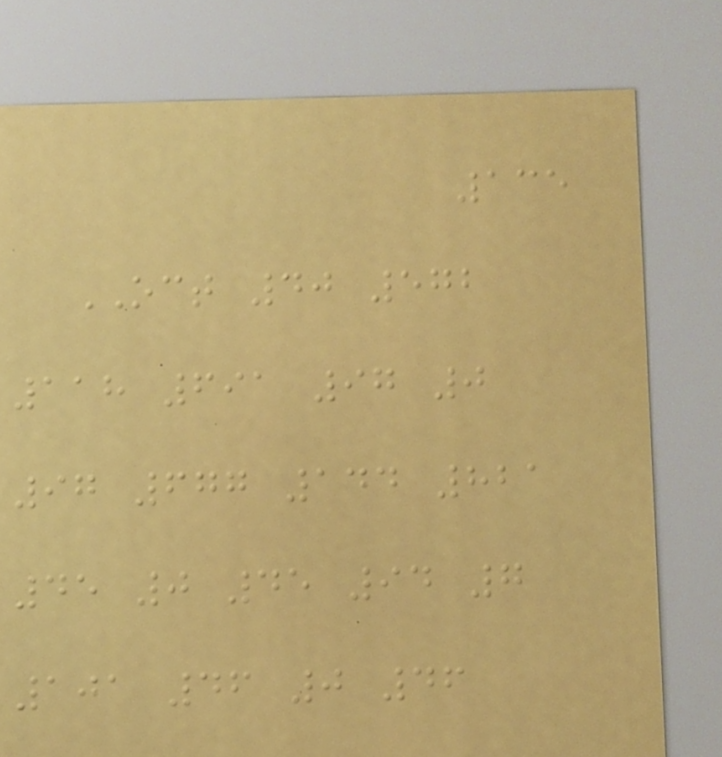135
OCT 40 572
118 691 97 0
97 677 144 821
45 0 45 94 7
101 46 0 46
